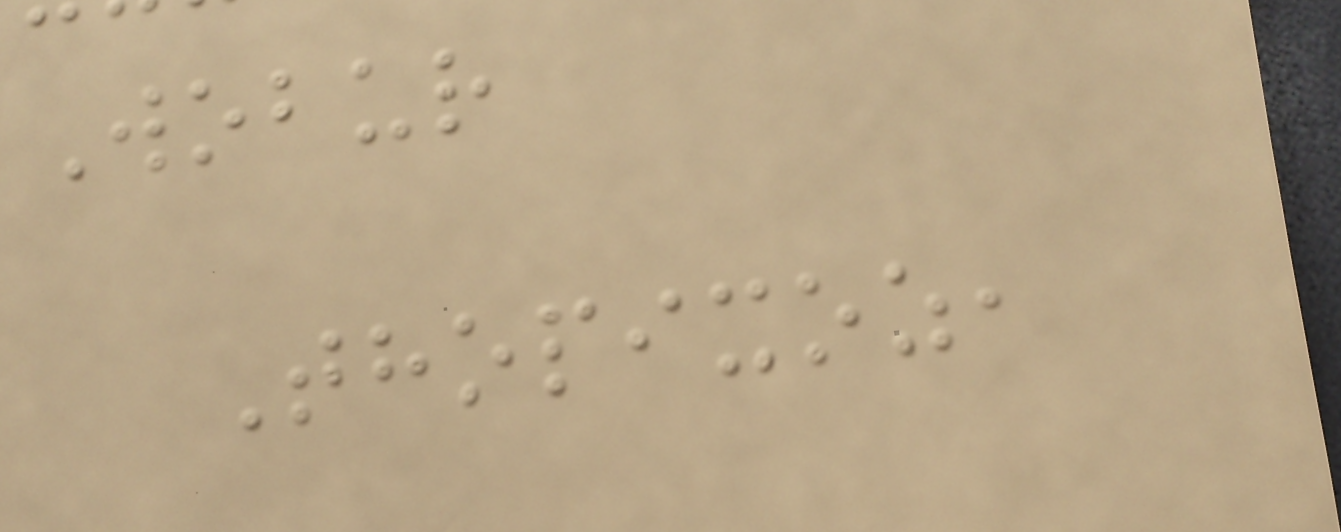Wobur
Thopixoz,
